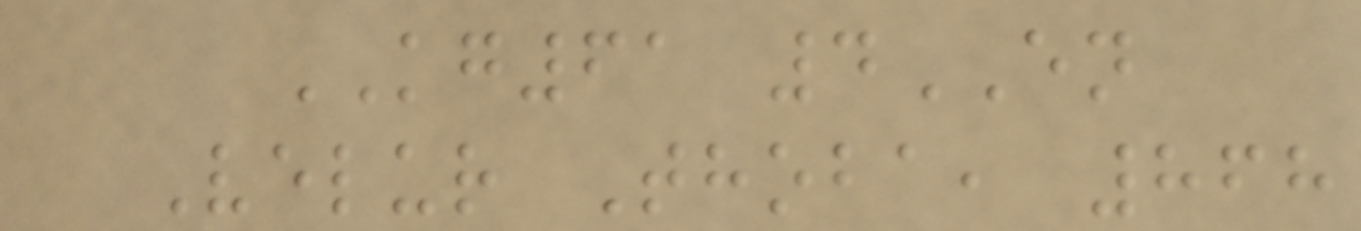KG61 4EN
Velur Thoba, 868
